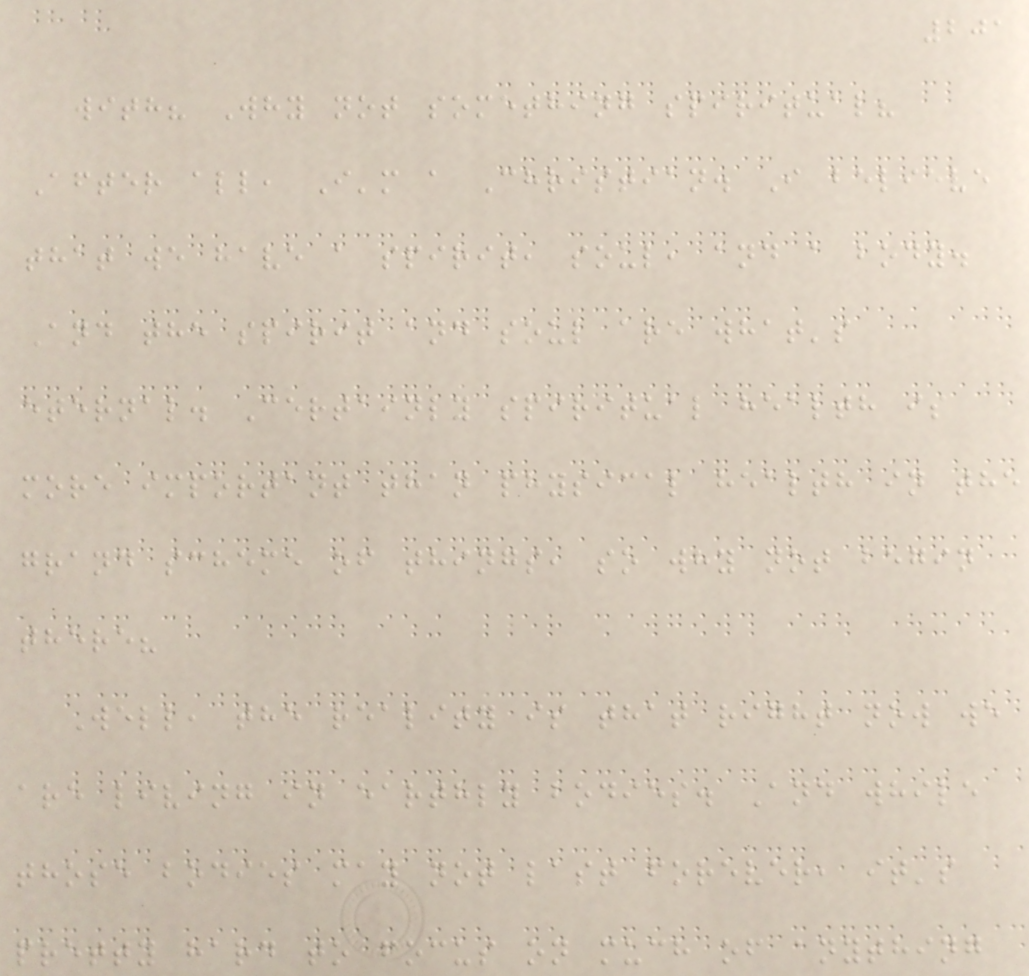201
with? Why not something spiritual?
After all, I'm a Christian. I believe
that we have a spirit, soul, and a body.
And the spirit and soul are what's
eternal. Certainly spiritual health is
more important than physical health in the
grand scheme of things, so why not begin
there?
Well, the reality is that right now we
are living in earthly bodies. And while
those bodies may not last forever, it's
pretty hard to focus on much of anything
